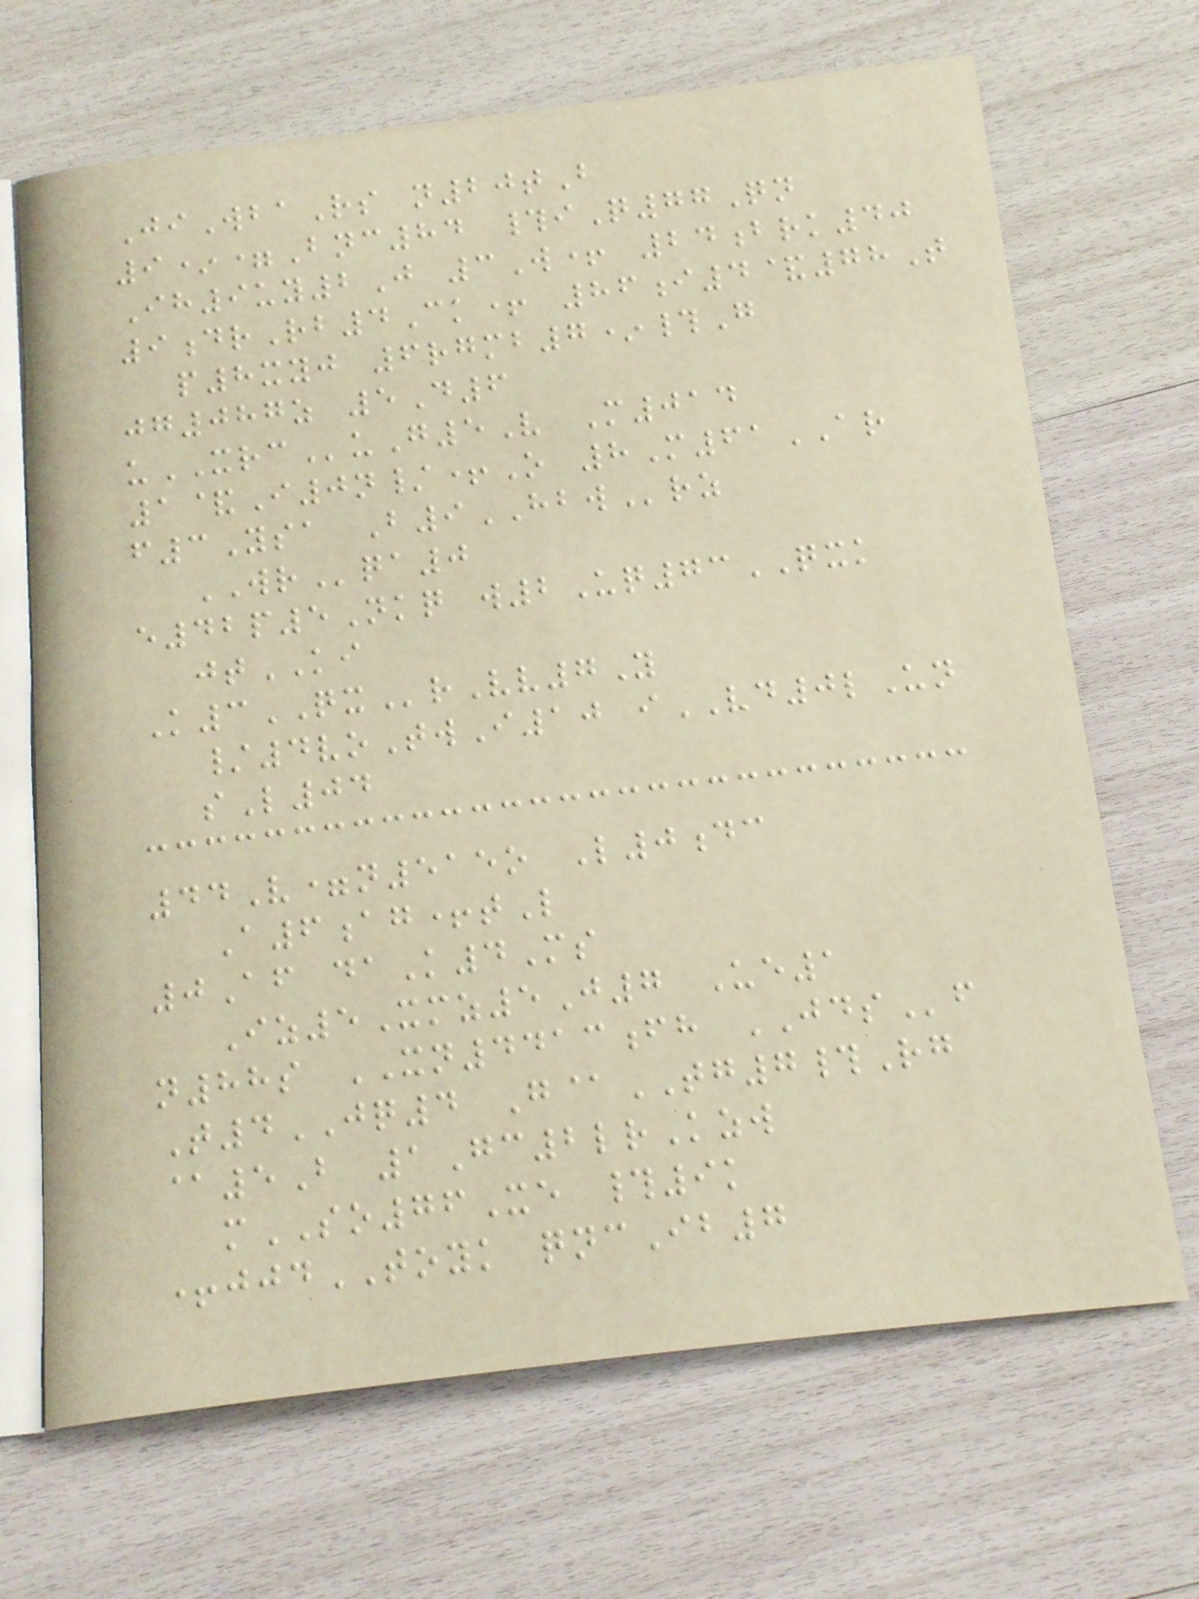JiWbaRs n20tB
9*=Bnc84 #iQ77Qn
Ih9uy2J 3W+ 24brk40
9drRb4Ck+ 86i4&78T
p8xyj 6rgmb7*#G
jg087z 5D6
uXRCuG5V M014
1&I0n/+O 8M61AR
f3Ysa B9HBWrz
WRqa0
e42p5Nkq w2Uq73QXK
jtKI
K3QXrVv7Y
/4voTwI10 iVD0lUn
sL04
44V=n515o L0dc
A6ag+tL
0Af daK4Ms
Iz5Xmz5J7 Ue1
n88s XN4413fh JDSf
T4JQ4 G@TG7#Rg
@5B 1Gc2lrKzw
mSO76Xe #9k
+jjdTOYK qncIb7
